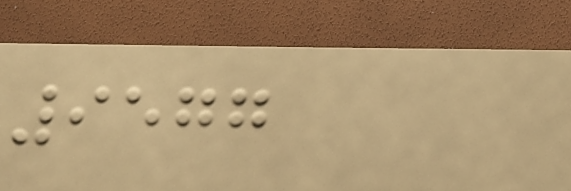9577
